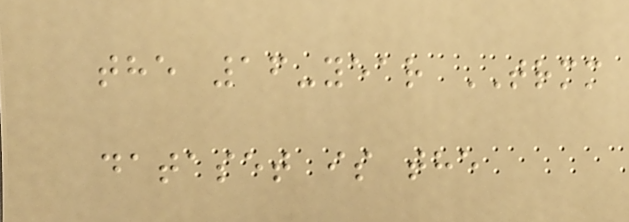the 16-year TRMM
dataset is the
